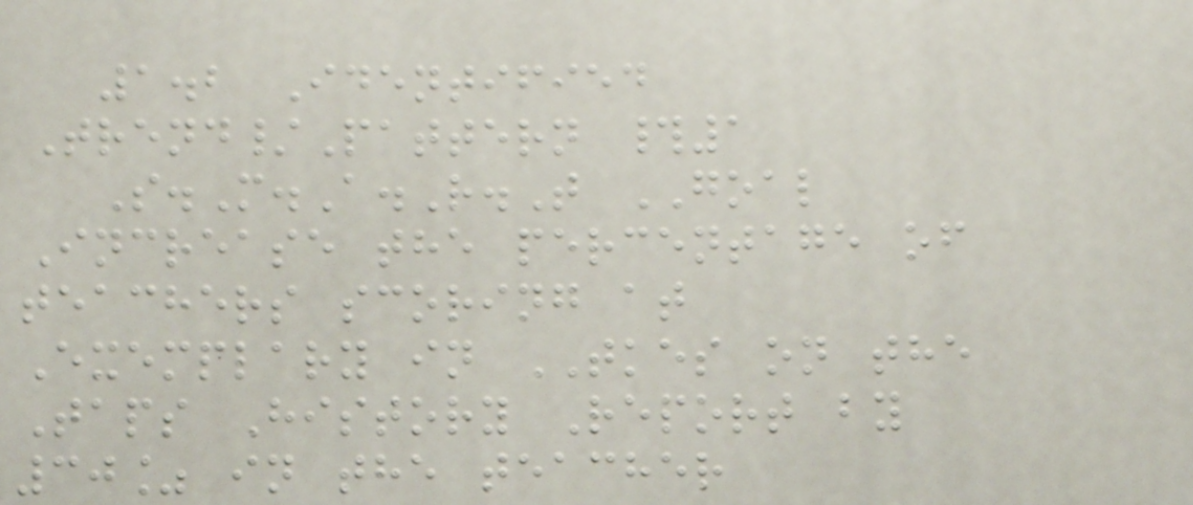1.2 Identified
Trend/Pattern #1
S.M.A.R.T GOAL
Increase the percentage of
teachers scoring at
Exemplary in TKES on the
Taps History Report by
30% in the teacher
